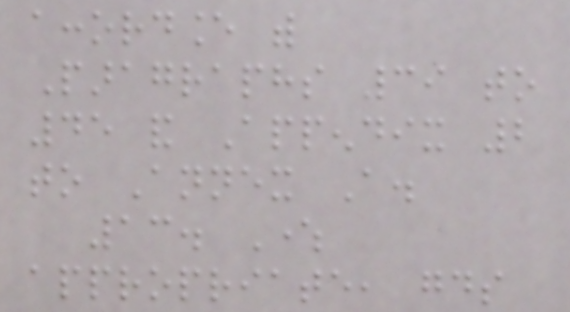accordance with
Paragraphs 39 to
45 and Appendix 2
to Annex A.
13. Where
appropriate, goods
